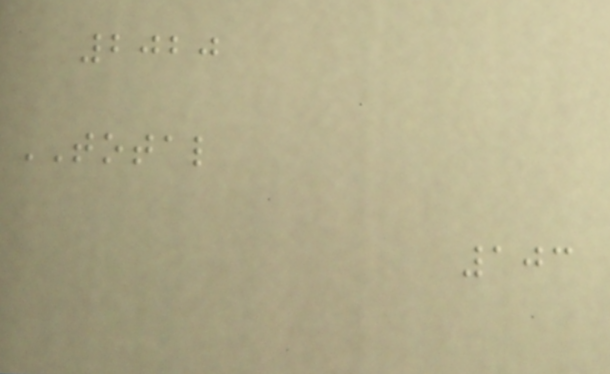2020
TOTAL
103
